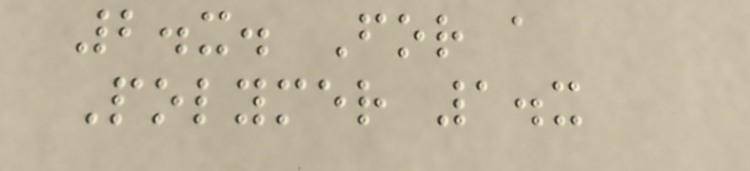2.x. For a
Polymer 1.x
